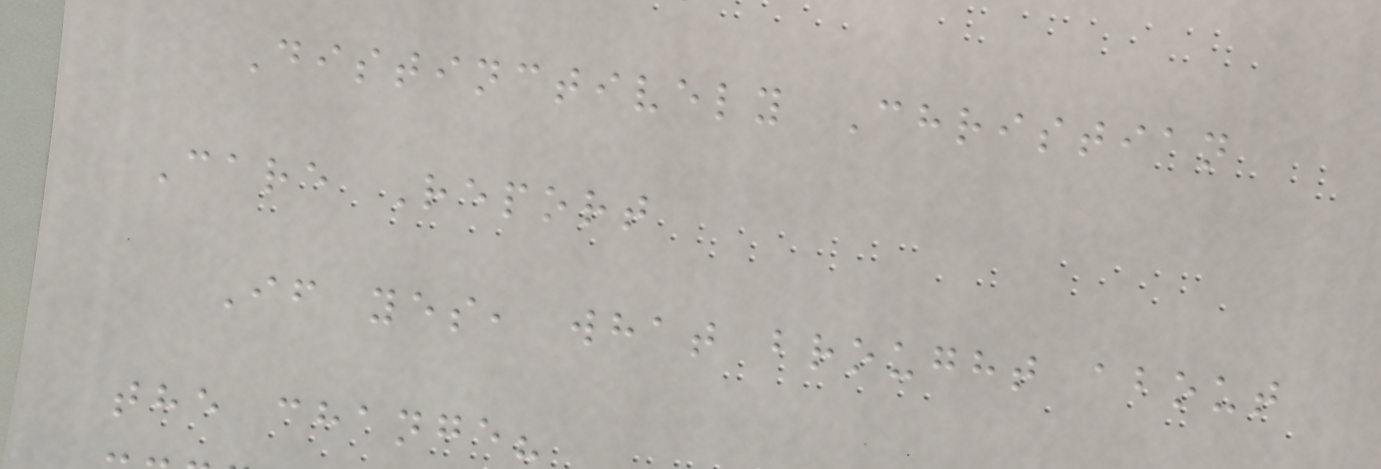Distinctively Christian
Care Report
If yes, what brought about
the change?
